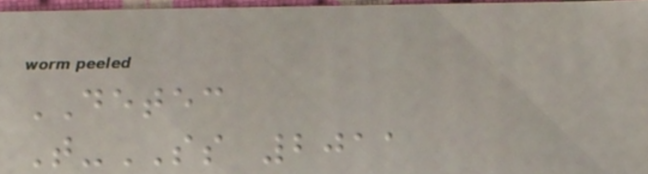DETEC
T-SS 2011
